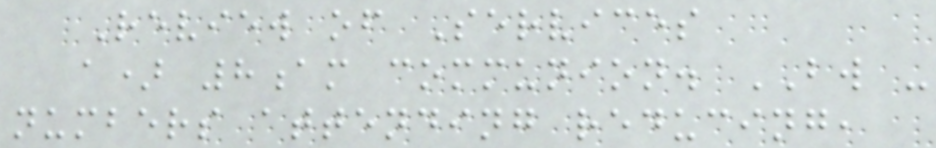Review of Services
a) 8am communion. BW -
numbers attending reducing,
